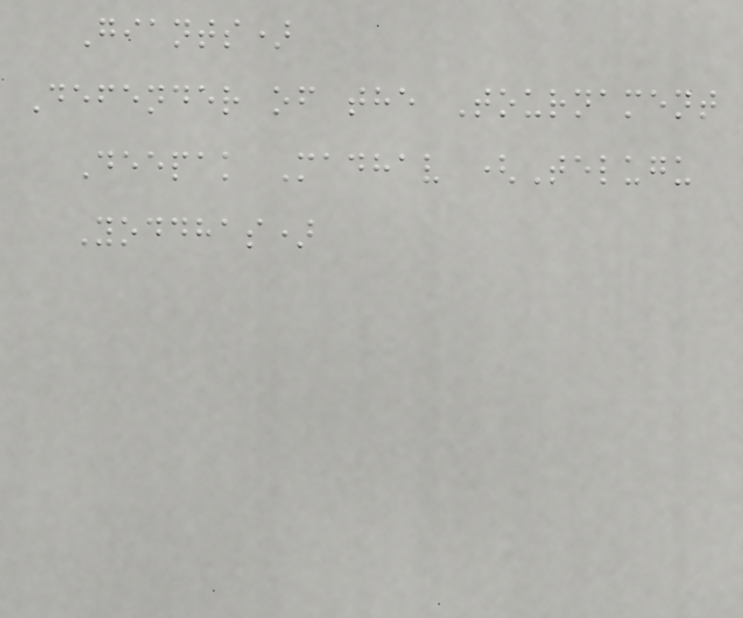Giants)
Defender of the Tournament
Deepak Madhav (Telugu
Yoddhas)
